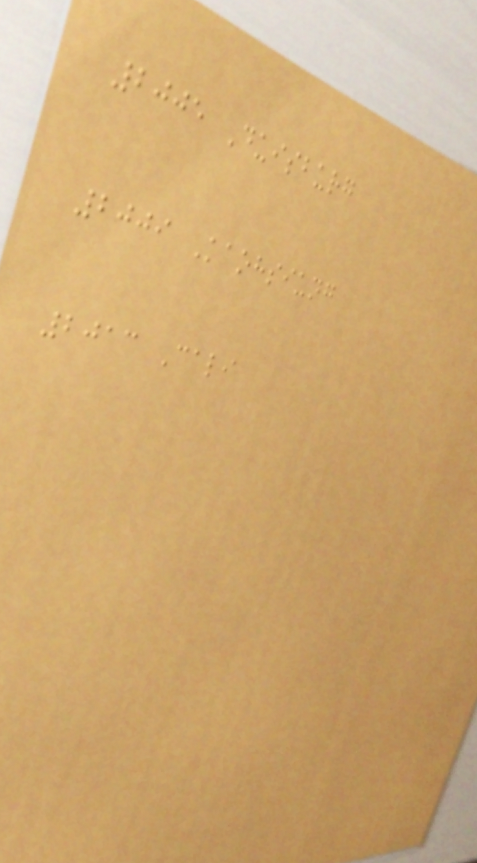2005 Duisburg
2009 Kaohsiung
2013 Cali
